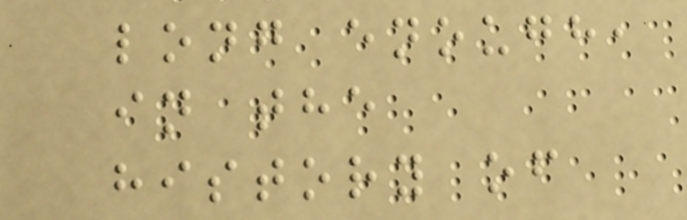long enough,
in the
history of
